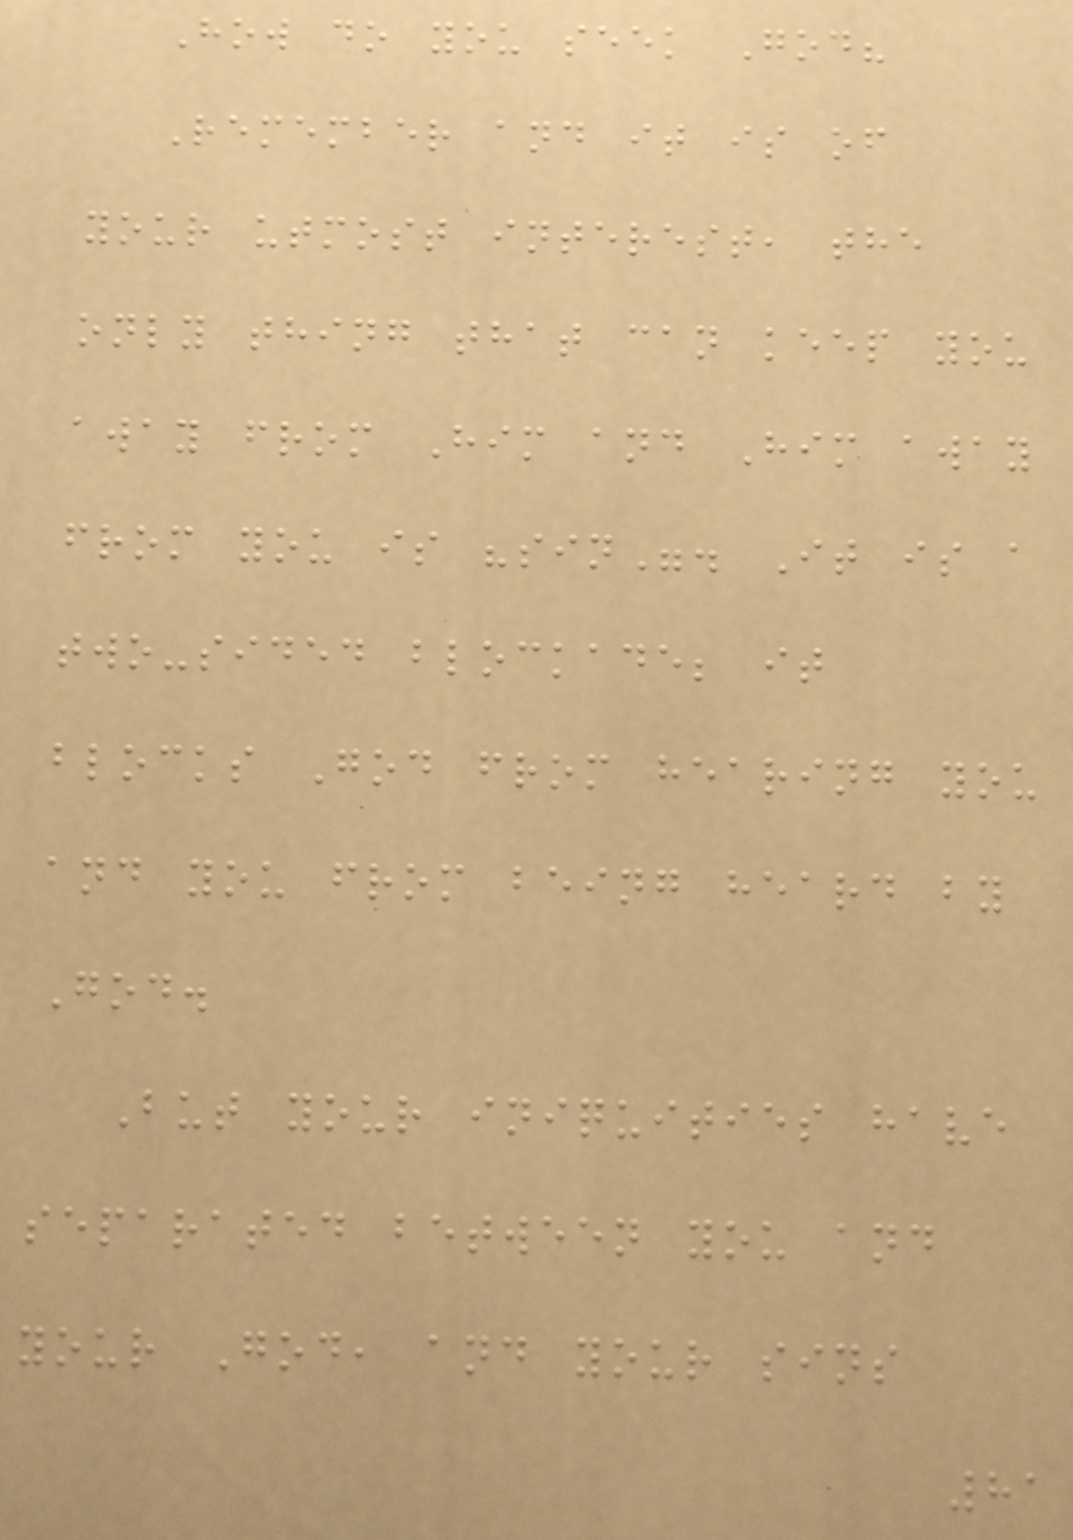How do you seek God?
Remember and it is of
your utmost interest, the
only thing that can keep you
away from Him and Him away
from you is "sin". It is a
two-sided blockade; it
blocks God from hearing you
and you from being heard by
God.
But your iniquities have
separated between you and
your God, and your sins
81
